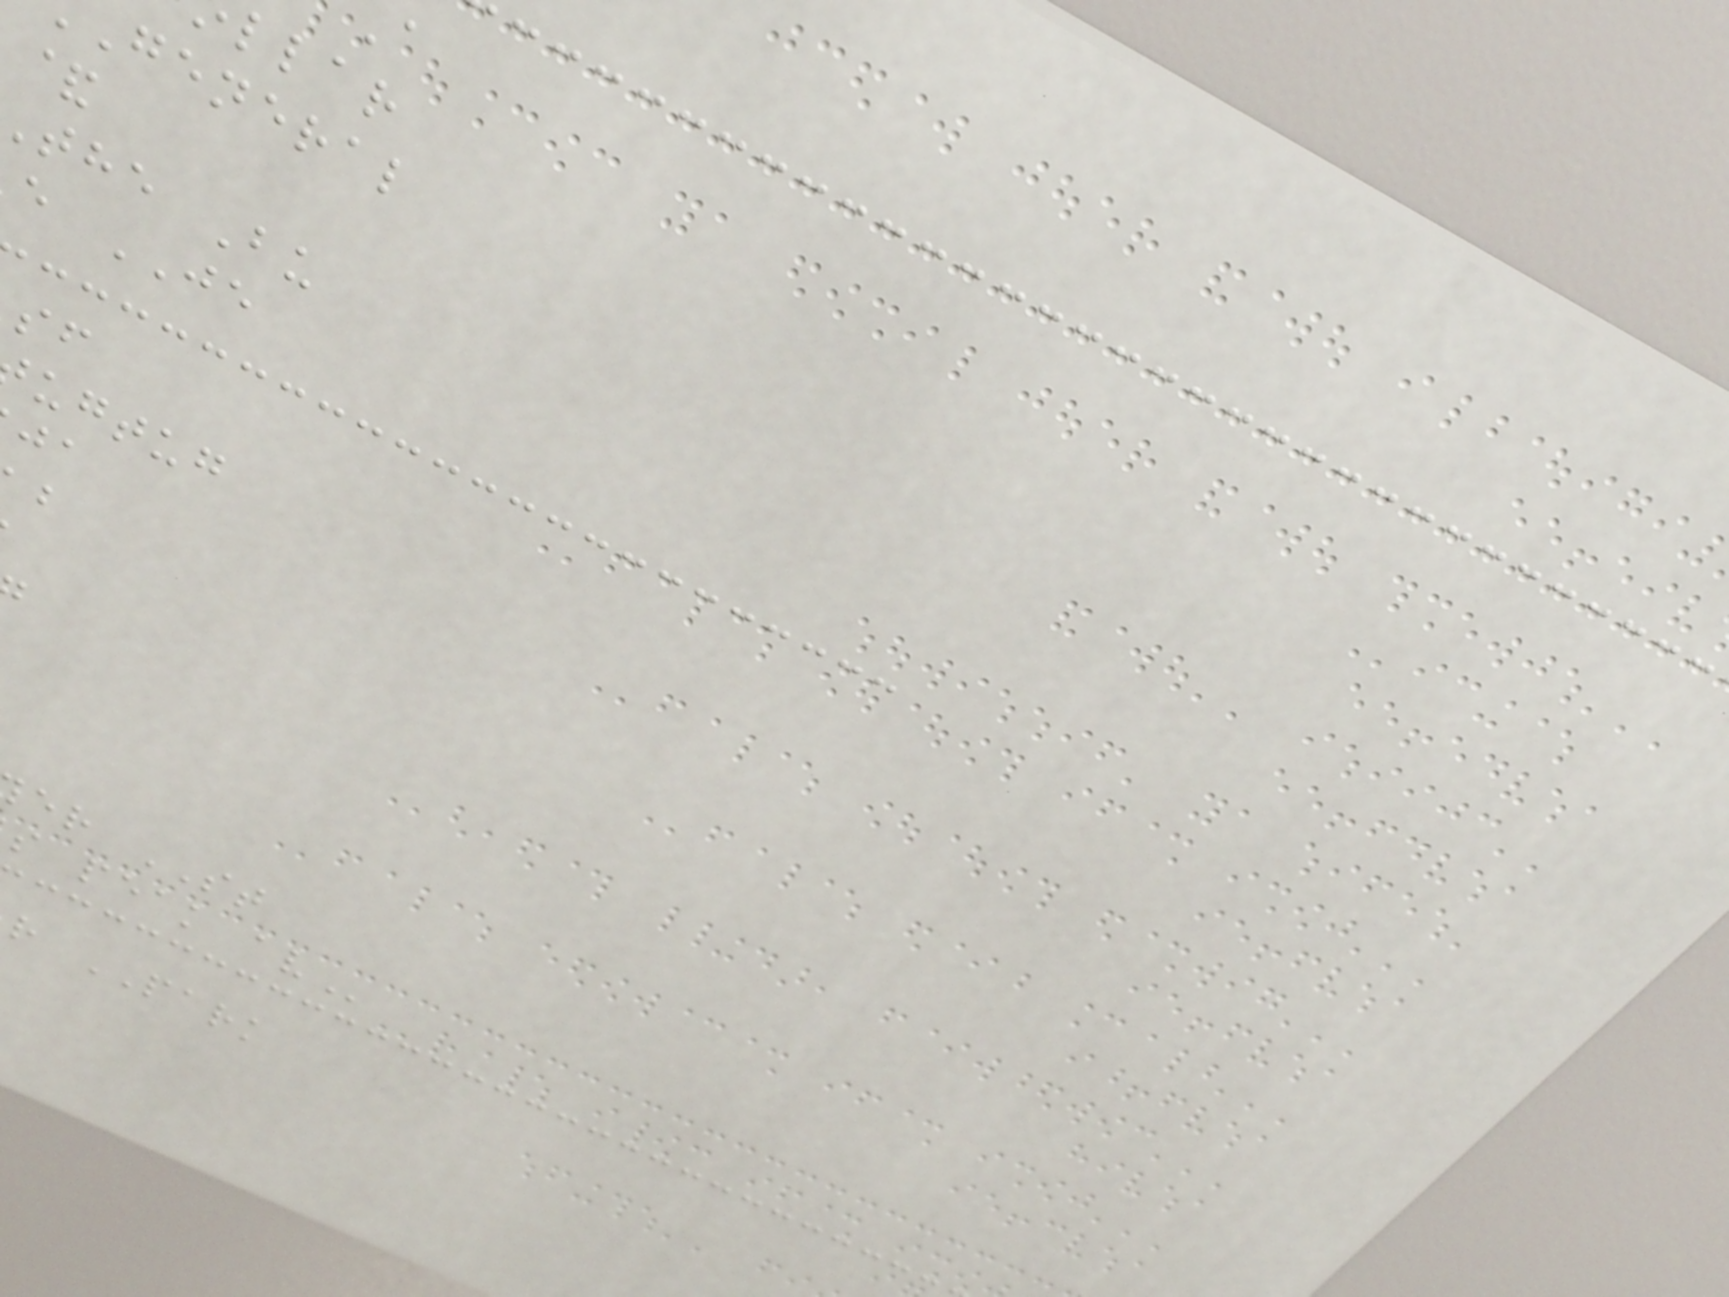llar
general
&
the Bu
e JE
ugtug
er ST
s peak
r PARK
